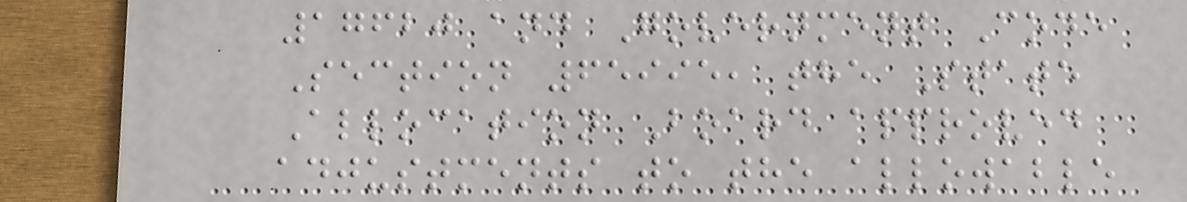17620 and Government Code
Section 65995, the State
Allocation Board approved
adjustments to the allowable
